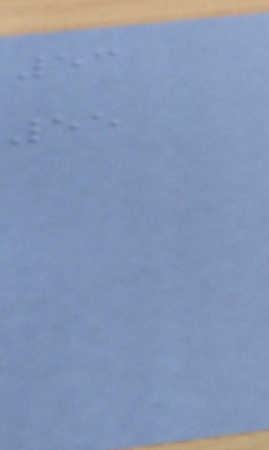53
55
